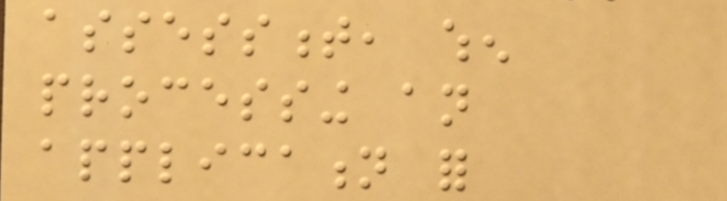assessment, when
processing an
application for
